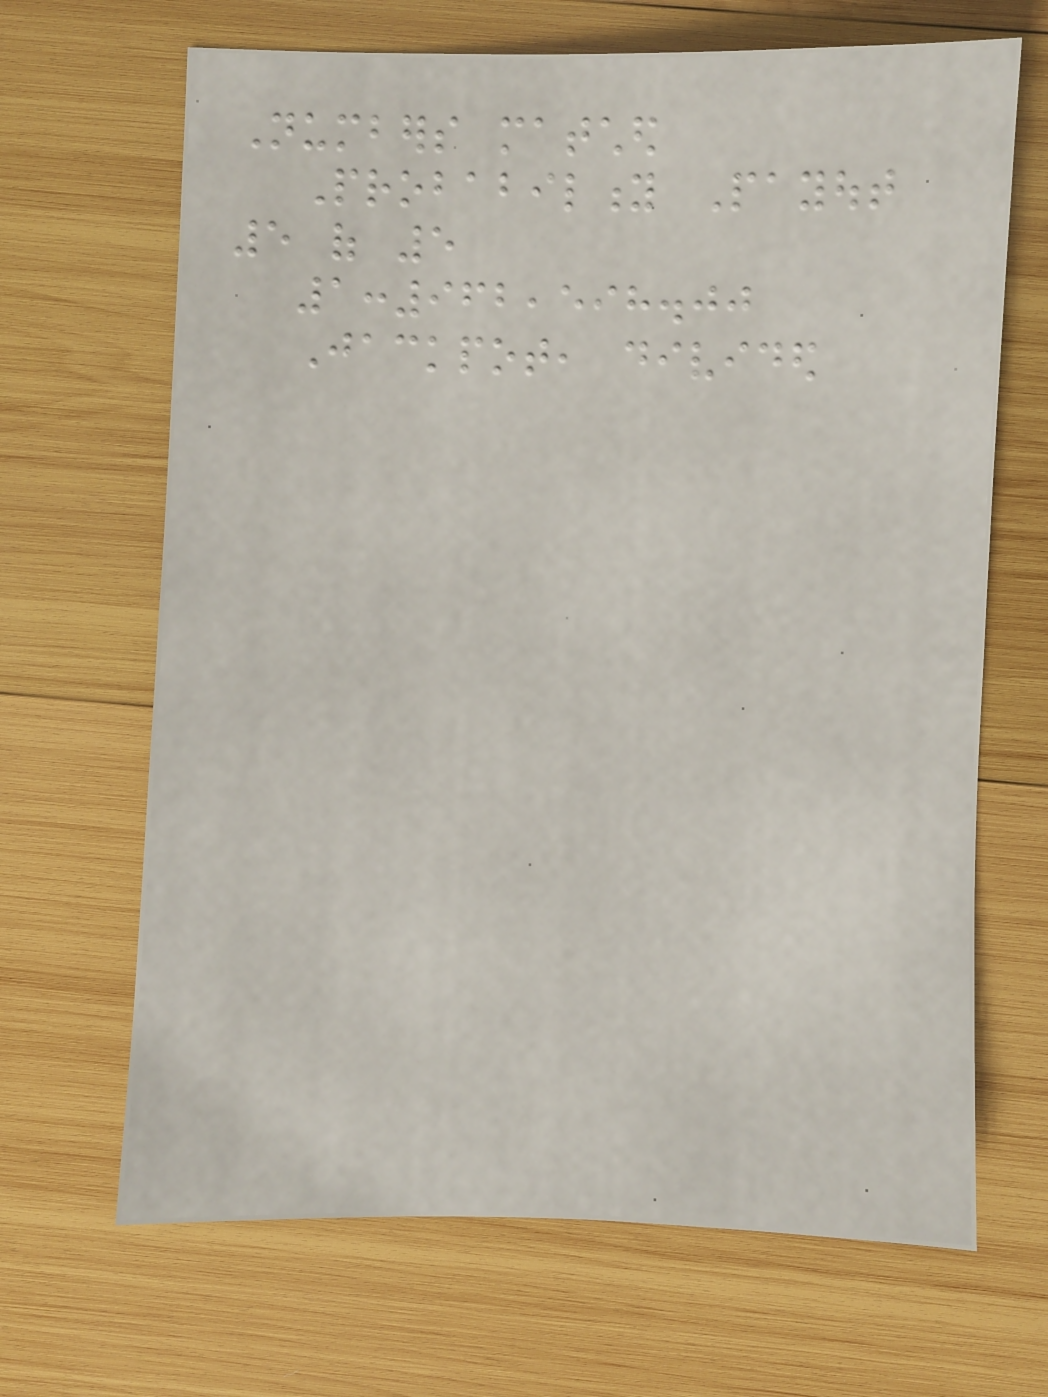Numbers matched
Probability Payout
5 of 5
1:962,598.00
Jackpot, divided
